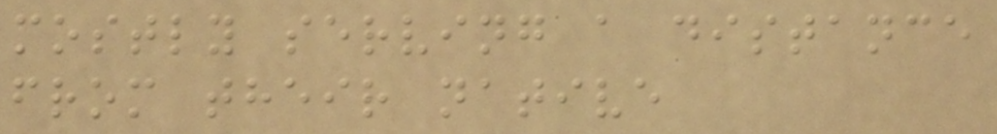mostly serving a distance
from their native
